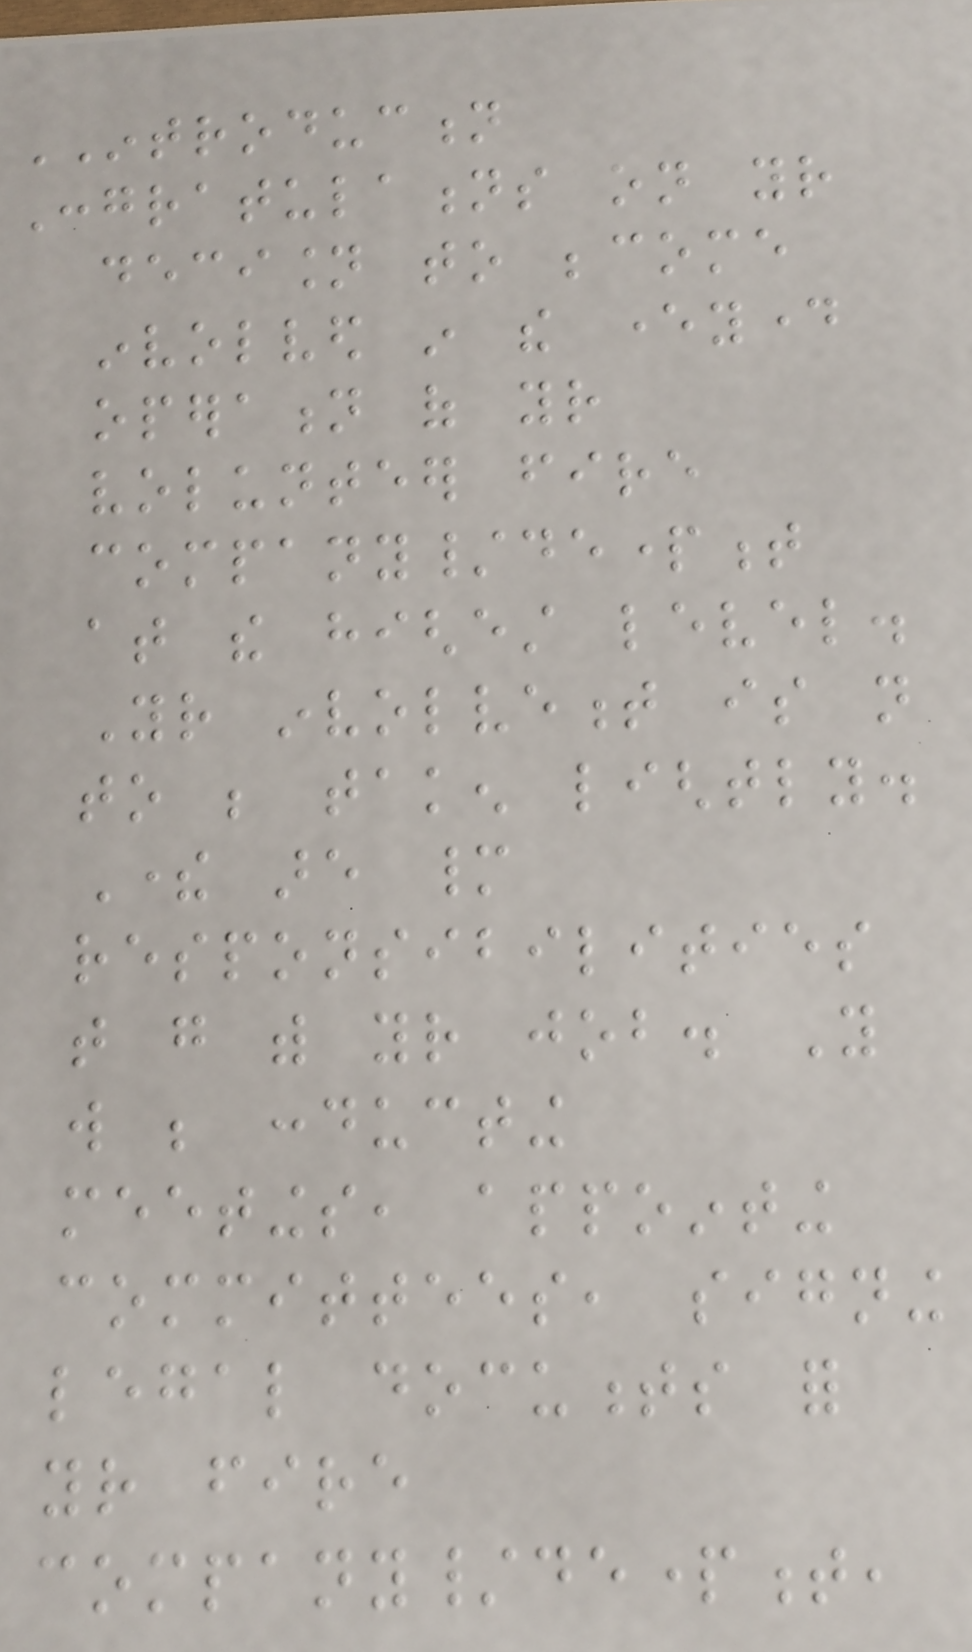INTRODUCTION
Congratulations on your
decision to become
involved in the everyday
operation of your
volunteer fire
company/department
at the highest level.
Your involvement is not
to be taken lightly.
There are many
responsibilities
that go with your job. You
will be conducting
meetings, appointing
committees, signing
legal documents for
your fire
company/department,
